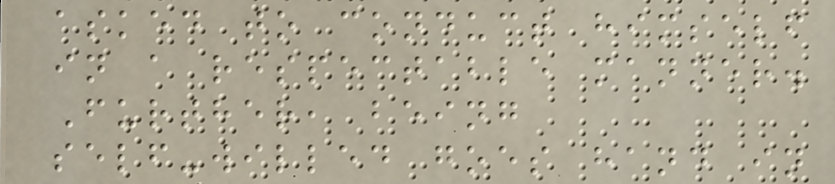asked to conduct himself
in a respectable manner.
Further, being
self-willed goes hand in
